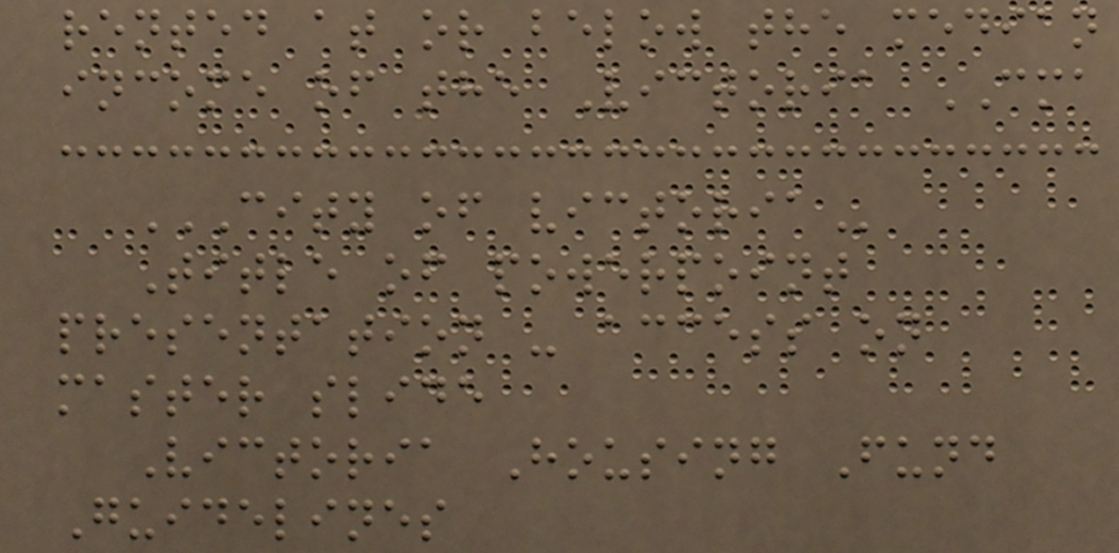rented at or below the median
income of the Victoria CMA
CITY OF VICTORIA
Title of powerpoint
presentation - access on
master slide
Victoria Housing Fund
Guidelines
